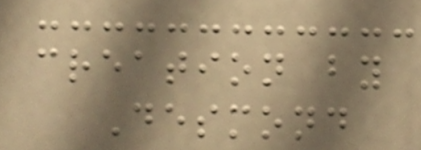creation by
Desmond
